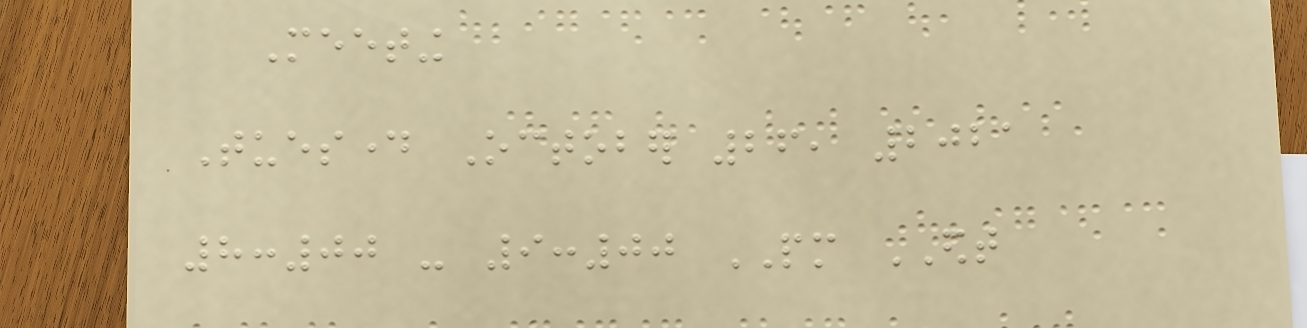Meeting
Tuesday October 26, 2021
8:00 - 9:00 PM EDT
